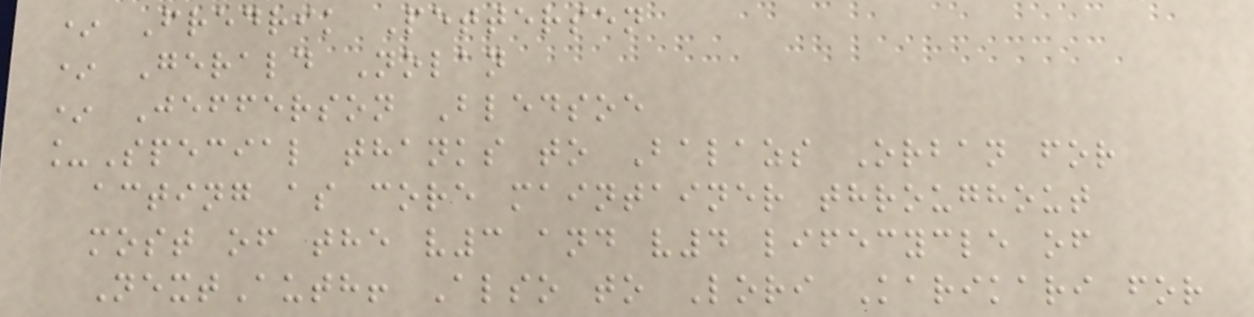* Fredrik Pettersen
* Gerald Nolan
* Jefferson Bledsoe
_Special thanks to Balazs Orban for
acting as core maintainer throughout
most of the v3 and v4 lifecycle of
NextAuth! Also to Lori Karikari for
